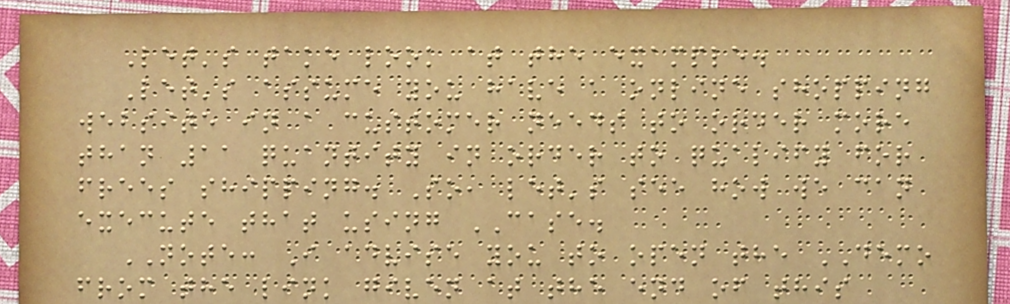Let's take look at the example.
Let's assume you have a online shopping
website in a customer needs to order more
than 11 quantity in order to qualify for
frees shipping. So, let's see how we can
execute that using CASE.
NOTE: I advise you to open the DEMO
from the link given at the end of this
